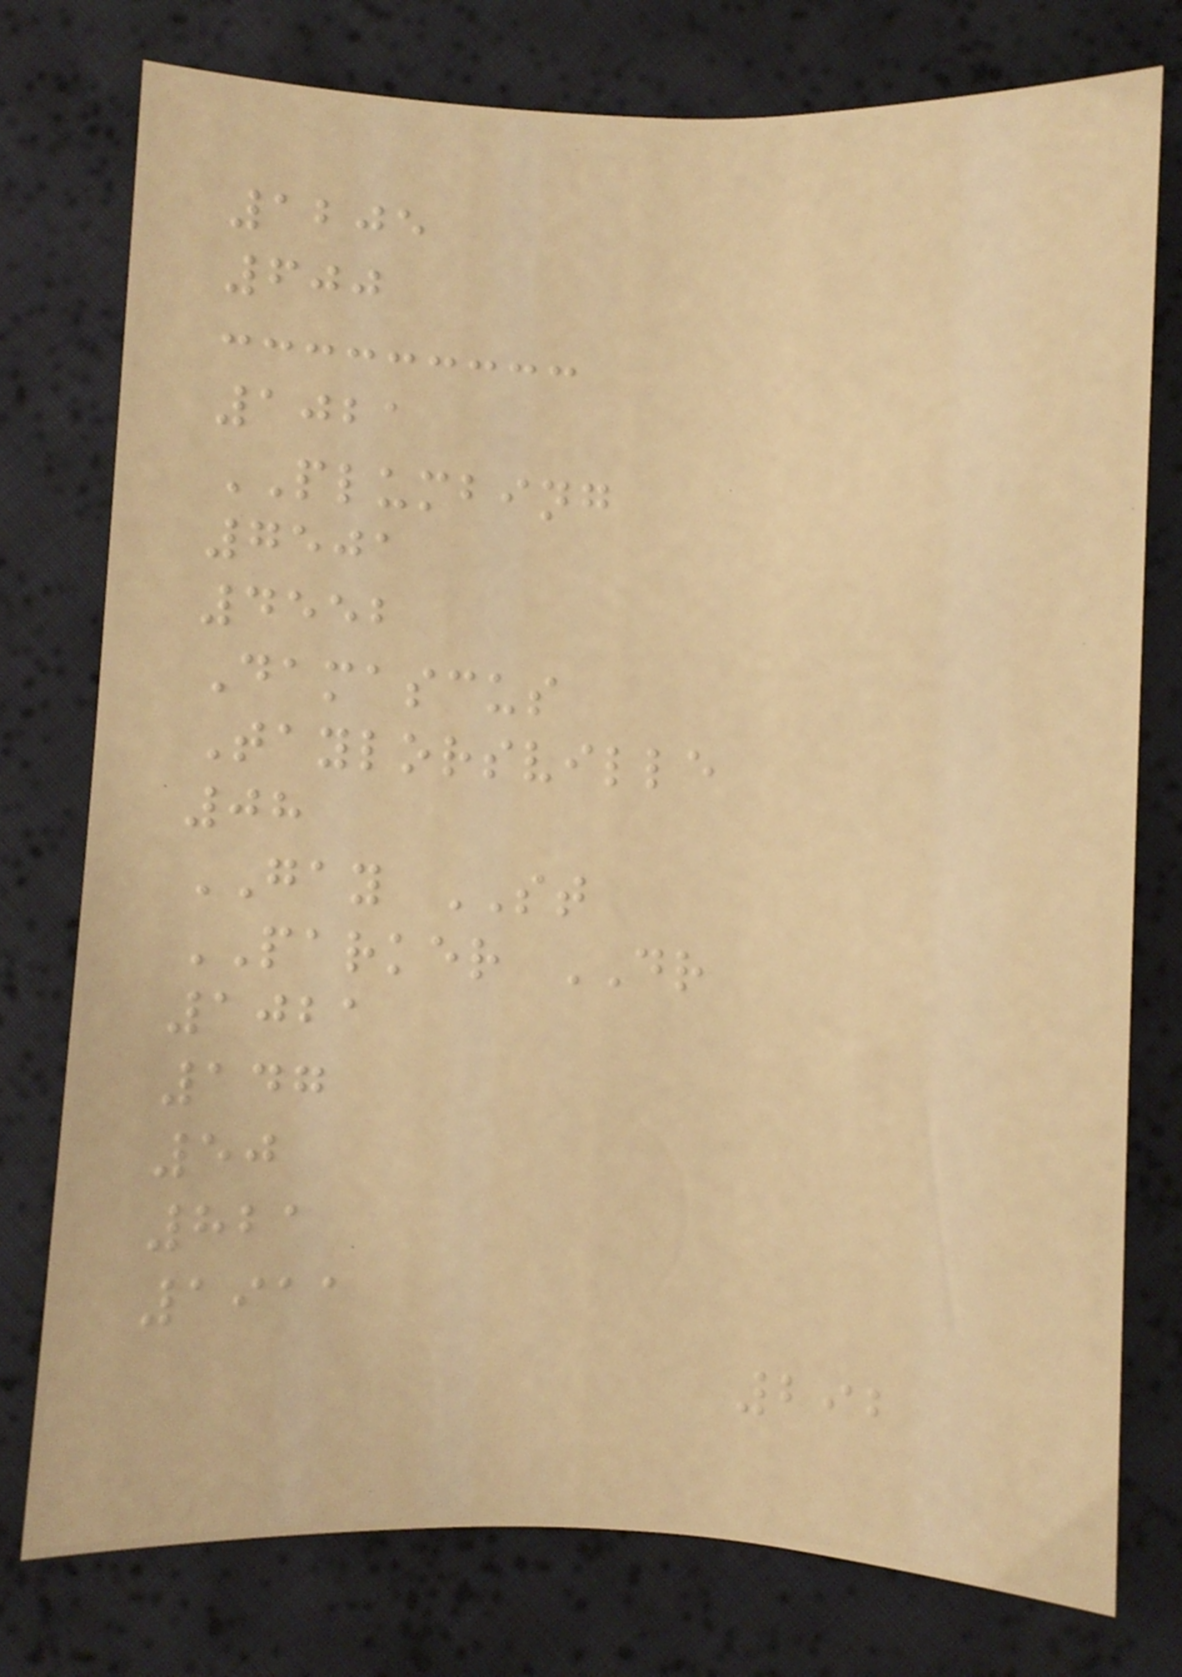1205
600
1021
PLUMBING
7501
4552
Damascus
Taylorsville
08
GAY ST
PARKER DR
1021
147
50
821
1911
292
